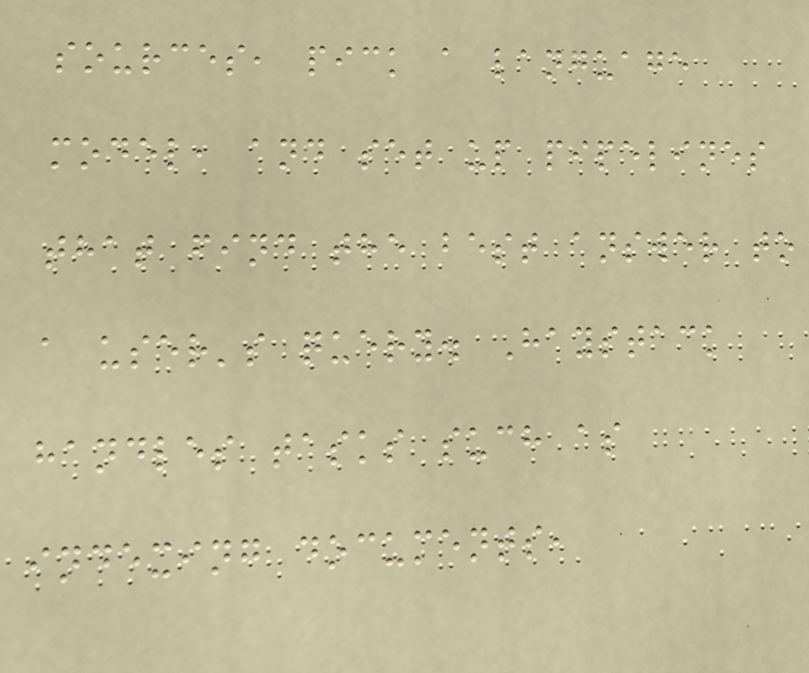sources, pick a language
model, and set up pipelines
that find the best answer to
a user's query. Haystack
handles tasks such as
indexing documents,
